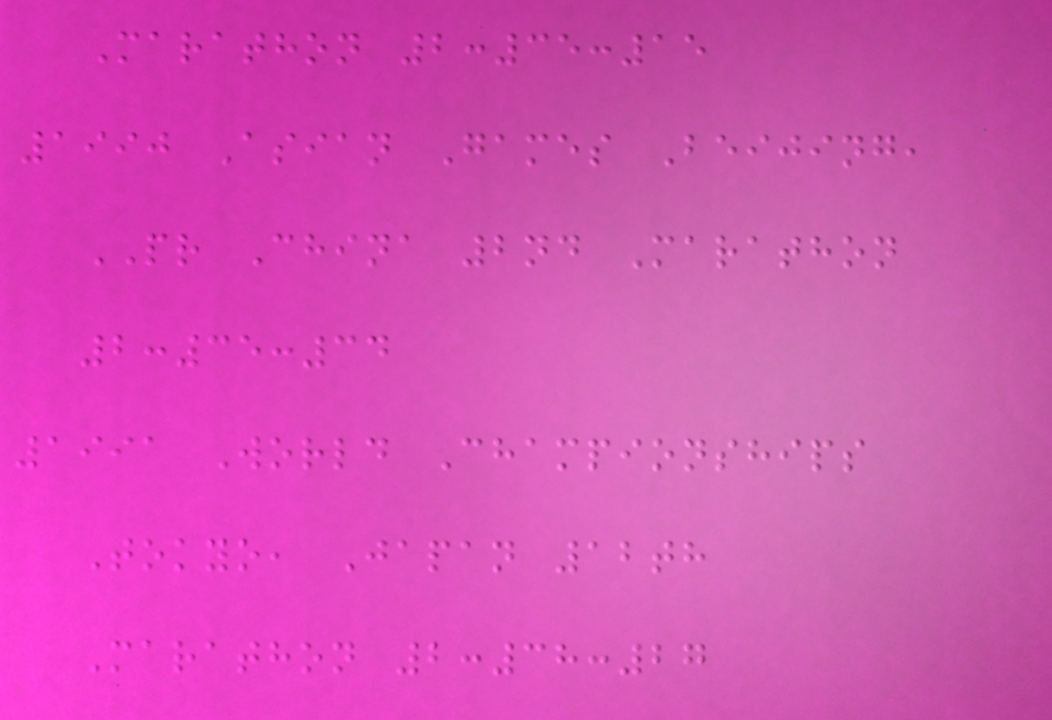Marathon 2:35:15
1990 Asian Games Beijing,
PR China 2nd Marathon
2:35:34
1991 World Championships
Tokyo, Japan 12th
Marathon 2:38:27
